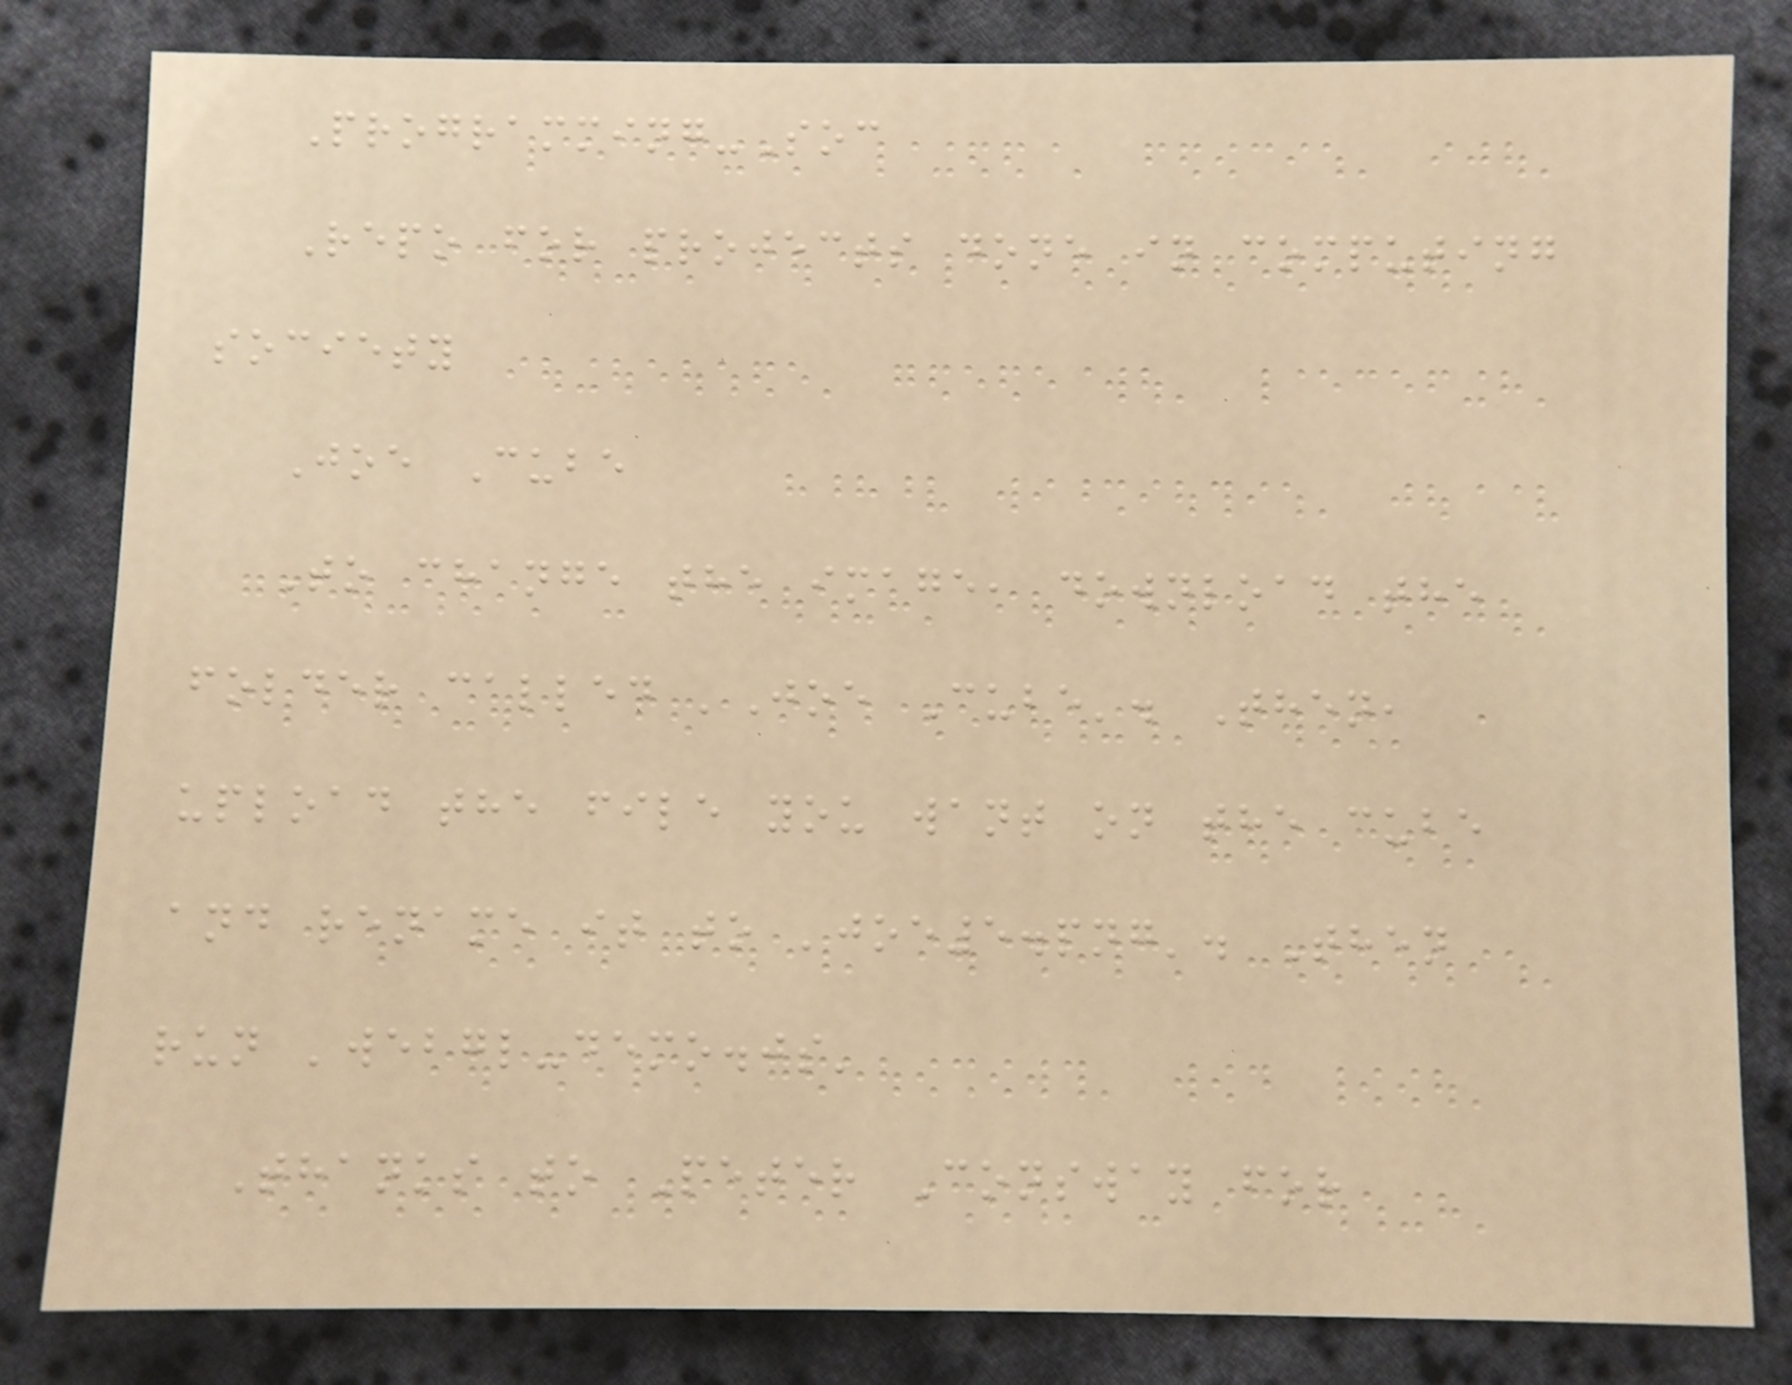Programming-Soc
Repo for projects done in computing
society
Joe Cube
To change the image, download the
folder called 'Joe Cube'. Then,
upload the file you want on the cube
and rename it to 'joe5.png'. Then
run 'webgl-demo.js'
Thanks to Peter Consway for
